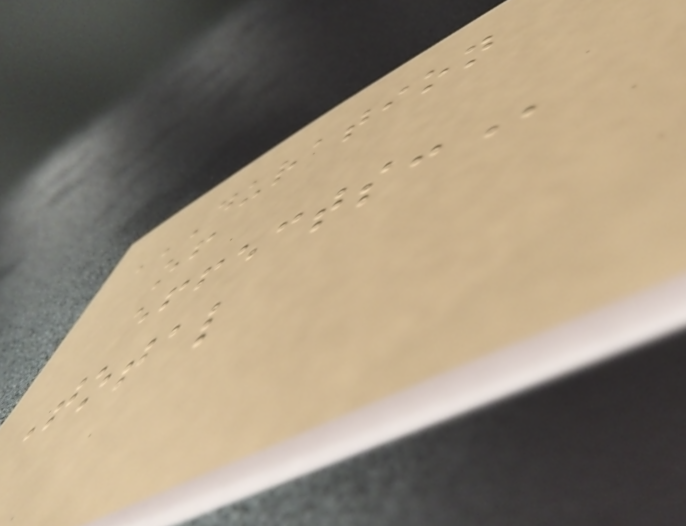DURATION
OF
EFFECTS:
Total
